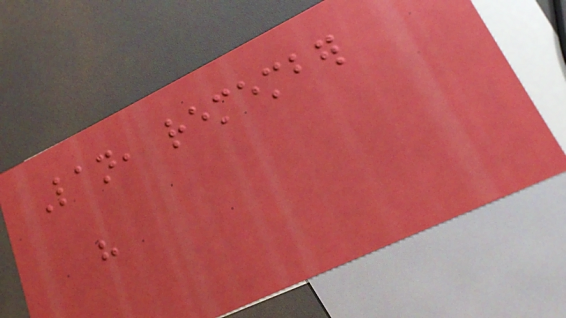Lan, remember
his
